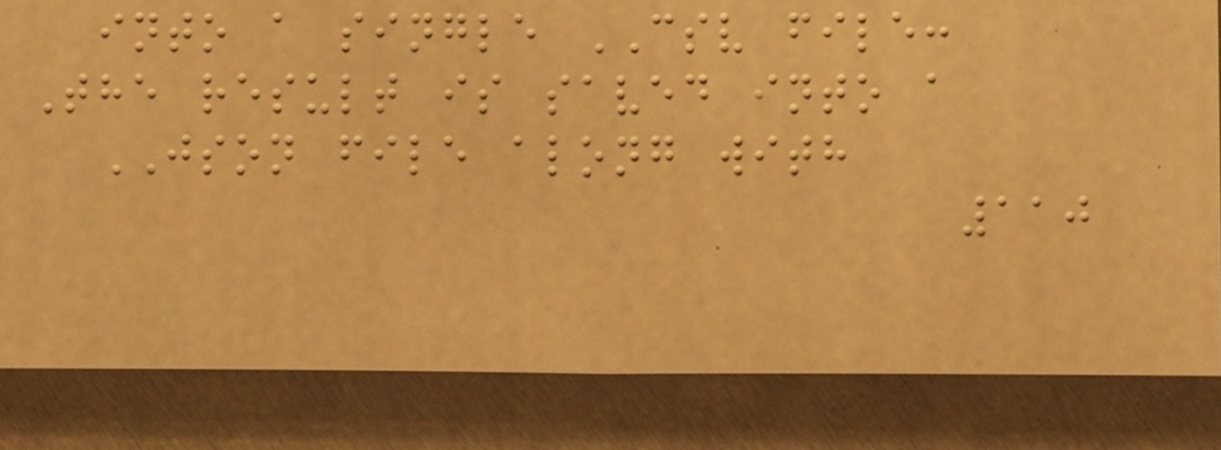into a single CSV file:
The result is saved into a
JSON file along with
110
